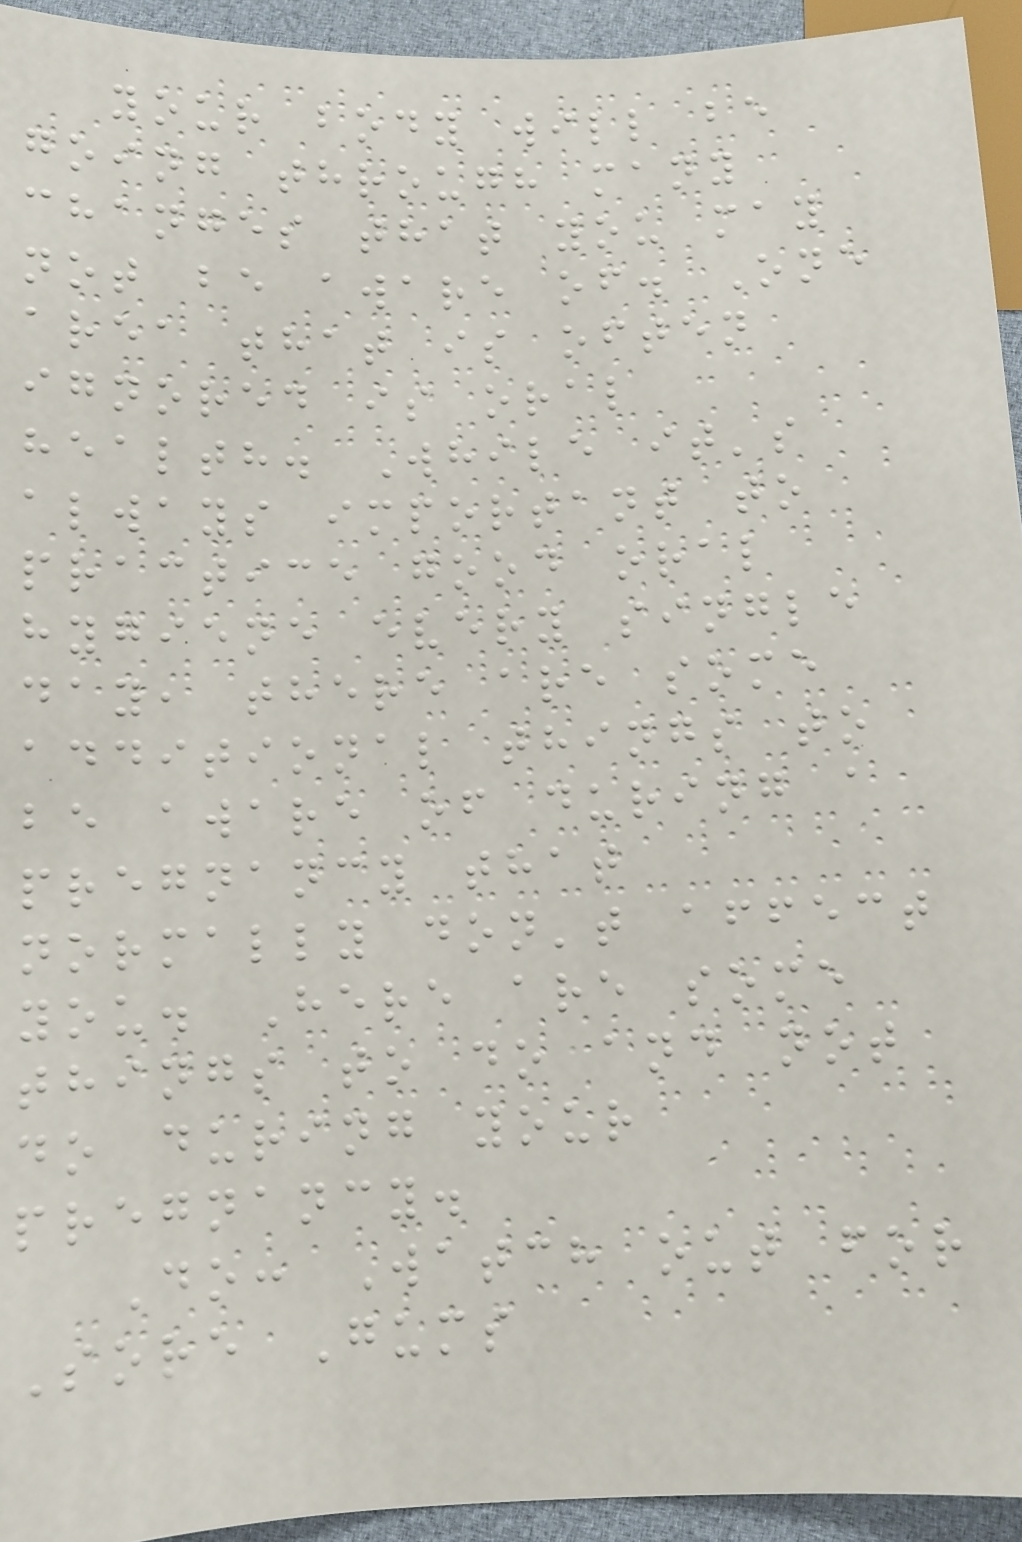your body will be
going through many
changes that you may
not be aware of. One
area that is often
ignored is oral
health. While it's
always important to
practice good oral
hygiene every single
day, there are some
additional things to
be aware of during a
pregnancy that
normally don't affect
you. Here are some
things to do and not
do during your
pregnancy.
Do: Watch out for
Sore Gums
